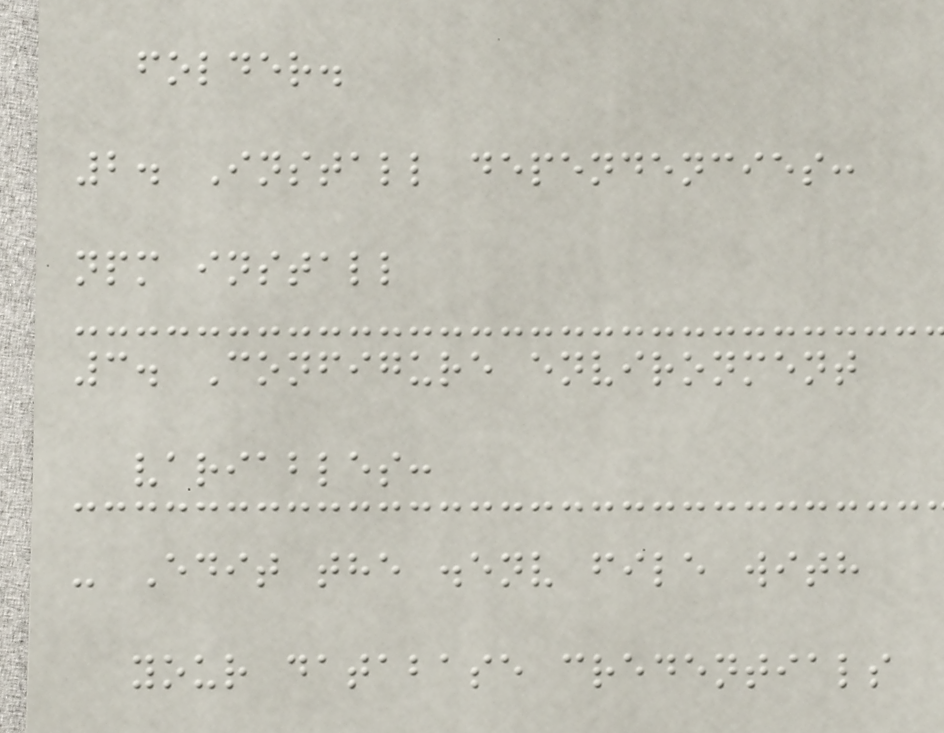folder.
2. Install dependencies:
npm install
3. Configure environment
variables:
- Edit the .env file with
your database credentials
